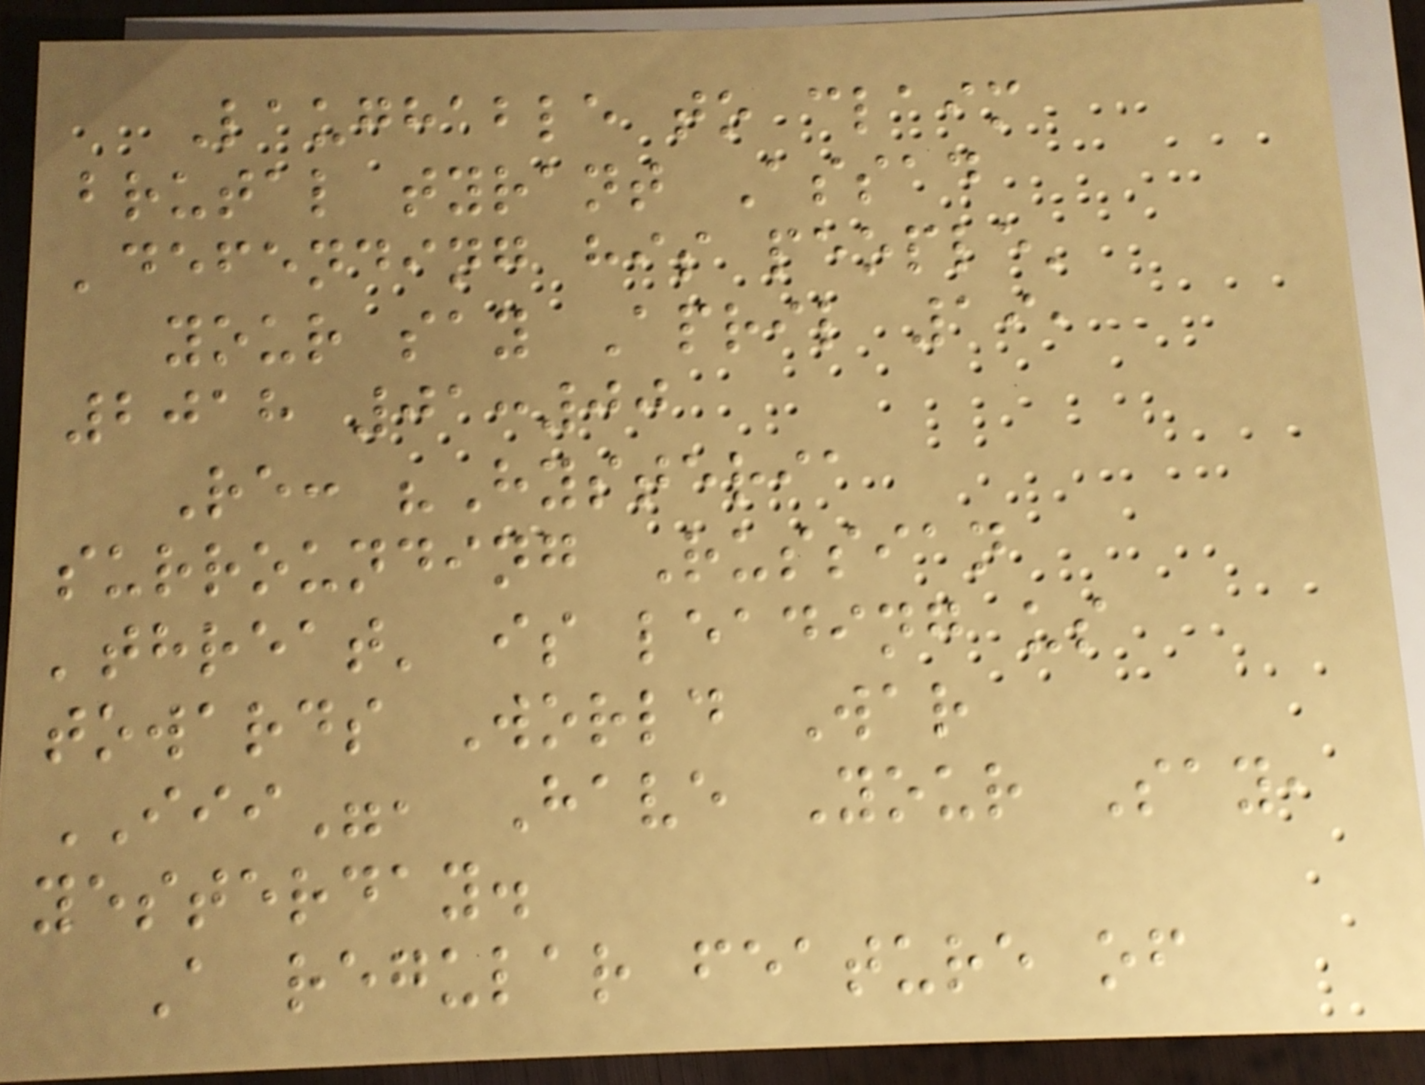Laughable to claim
brutal tyrant Assad
'defending his people'
your say April 19,
2018 01:00
Re: "Hysteria
surrounding Russian
'threat' is leading us
towards World War
III", Have Your Say,
yesterday.
A regular feature of
